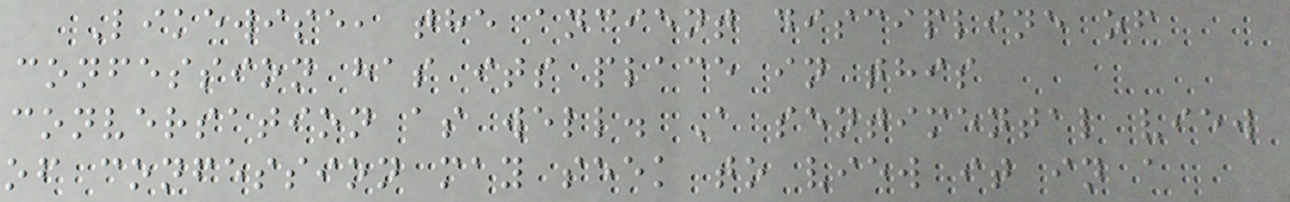Likewise, the ancient discipline of
confession has its place in this
conversation as well. A sentimental view
of confession may seek to view it in a
